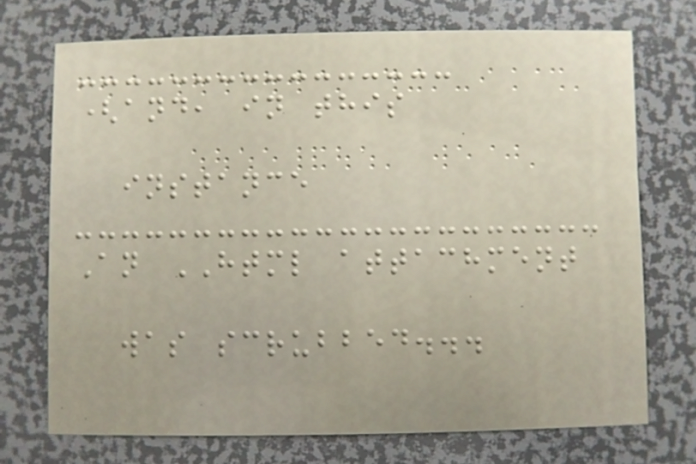(and, in this
instance
An HTML attachment
was scrubbed...
